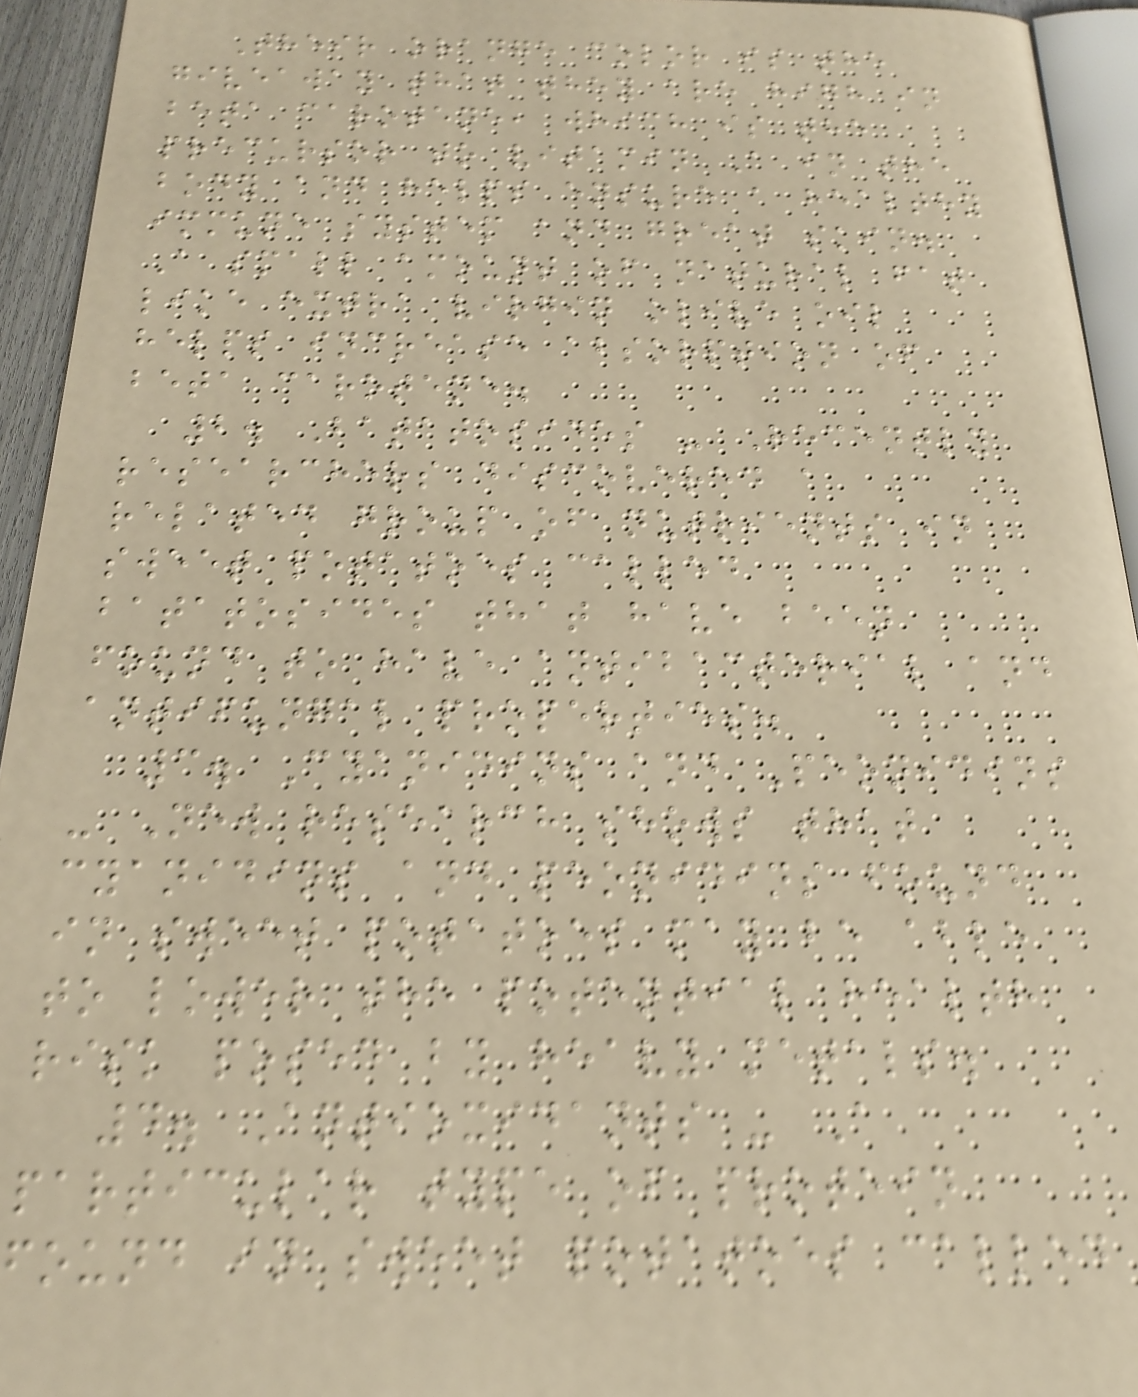Their orange color is the
giveaway that they are high in
beta carotene, which is the
precursor to vitamin A in the
body and helps ensure a healthy
immune system and great skin.
A small amount of natural fat
like extra virgin olive oil
helps increase absorption of
beta carotene.
2. Batatosides - Recently
researchers discovered a
related group of nutrients in
sweet potatoes called
batatosides that have been
found to have antibacterial and
antifungal properties.
3. Cyanidins and Peonidins
- New research shows that
cyanidins and peonidins found
in sweet potatoes may be able
to lower the potential health
risk posed by heavy metals.
4. Antioxidants - A
particular type of protein
found in sweet potatoes called
